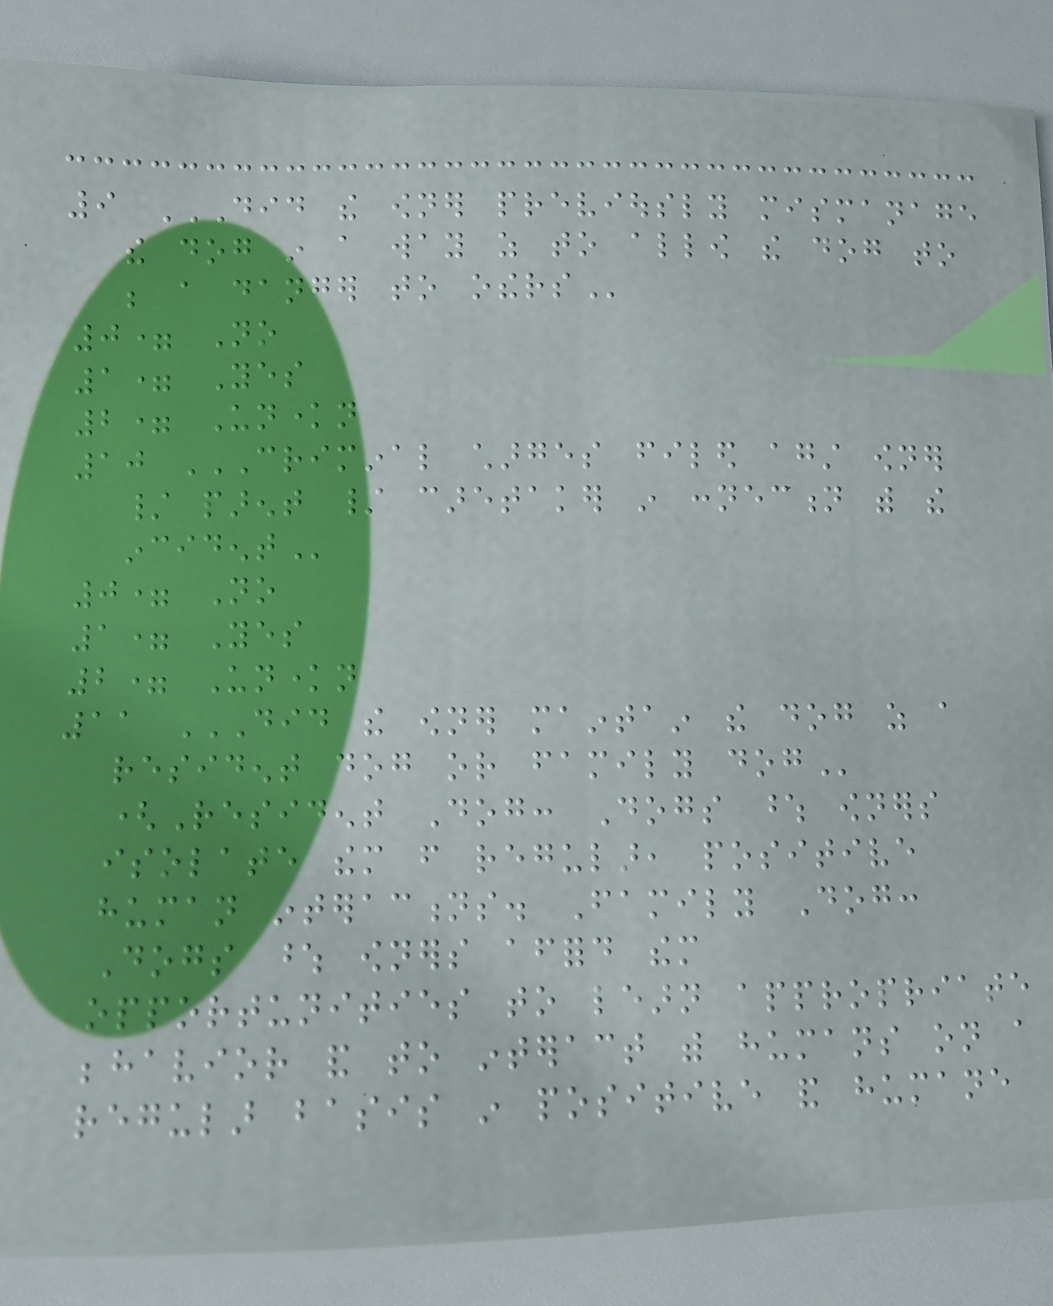9 DID THE OWNER PREVIOUSLY MISMANAGE
THE DOG IN A WAY AS TO ALLOW THE DOG TO
BE A DANGER TO OTHERS
0= No
1= Yes
2= Unknown
10 CRIMINAL CHARGES FILED AGAINST OWNER
/ PARENT / CARETAKER IN CONNECTION WITH THE
INCIDENT
0= No
1= Yes
2= Unknown
11 DID THE OWNER MAINTAIN THE DOG AS A
RESIDENT DOG OR FAMILY DOG
(Resident Dog: Dogs whose owners
isolate them from regular, positive
human interactions. Family Dog:
Dogs whose owners afford them
opportunities to learn appropriate
behavior and to interact with humans on a
regular basis in positive and humane
